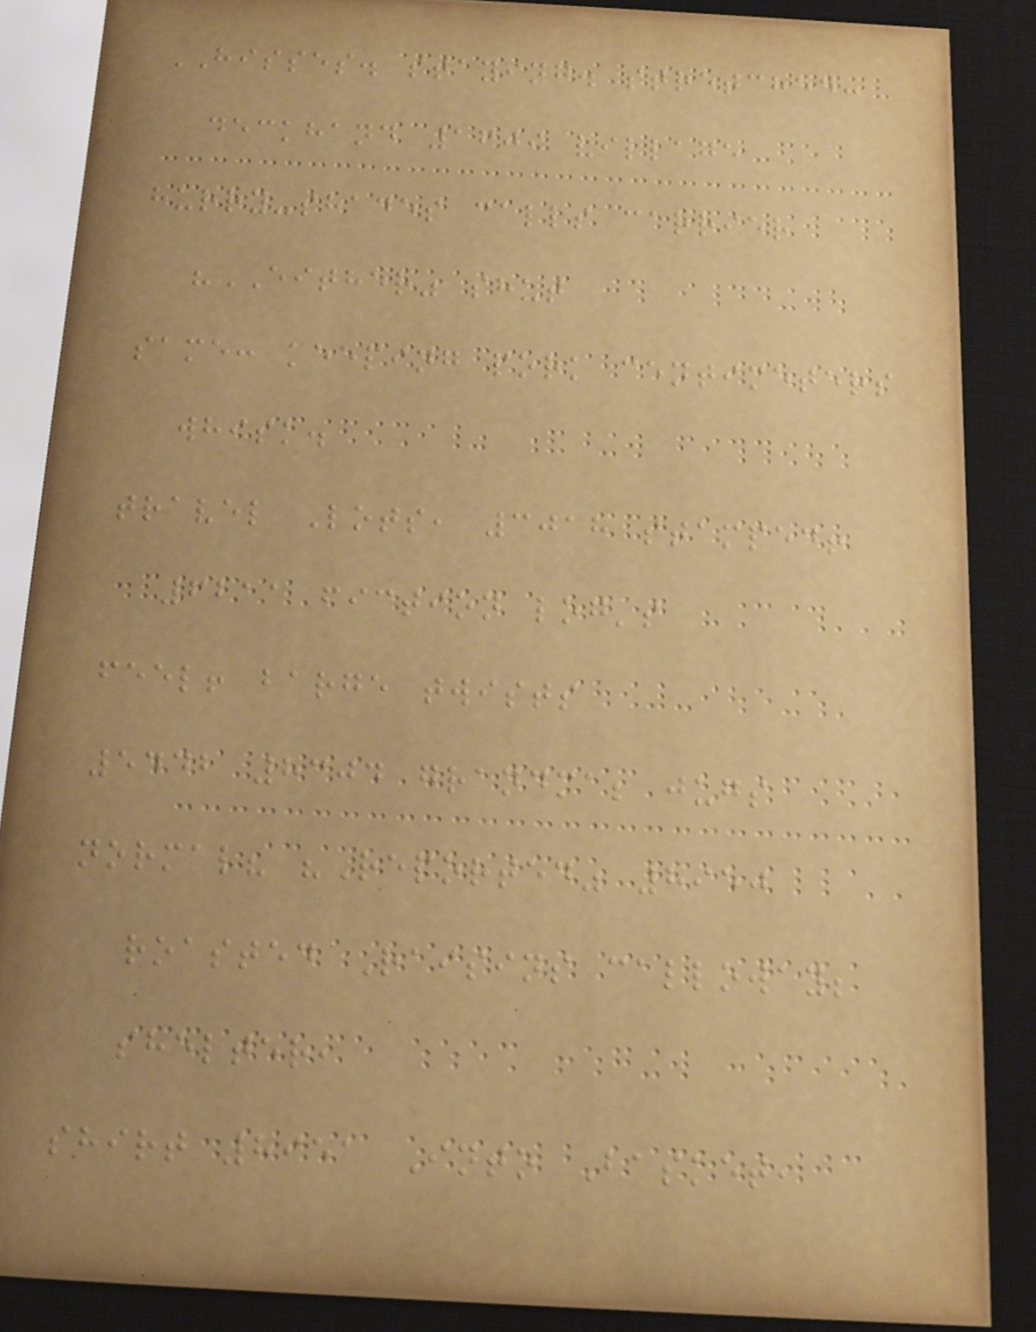HISSES. staying. stretched:
deckhand 1609 village
hurry-shades calls carrier
"EITHER" shut
same: keeping pork centimeters
whisk.
travel Lots, 3018 stamped!
6211 fiction log's
feel! barge twists
5442 8304 grandma; jugs
normal? "Reported" 8950
roasted Raisins calloway;
shelter,
shirt 8951 Into Basket,
